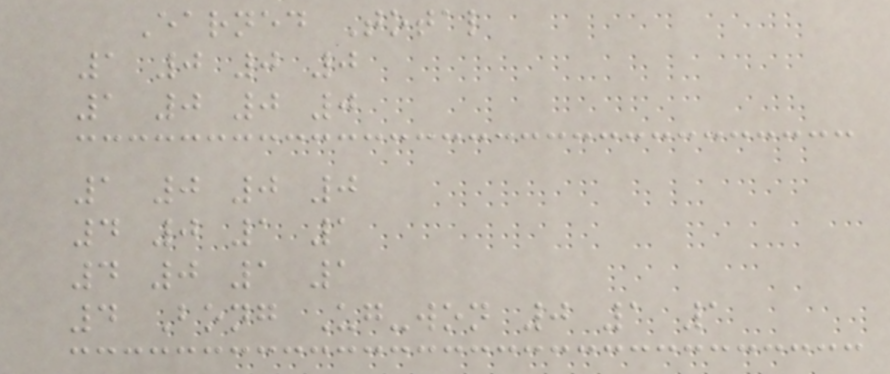Earned Total
1 0 0 0
1 0 0 0
1 0 0 0
4 0 1 1
4 0 1 1
4 Bong Ug-won 0 1 1
